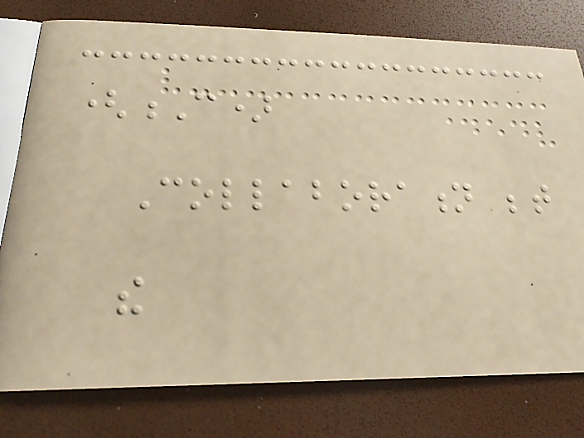(C)
Collaboration between
the
